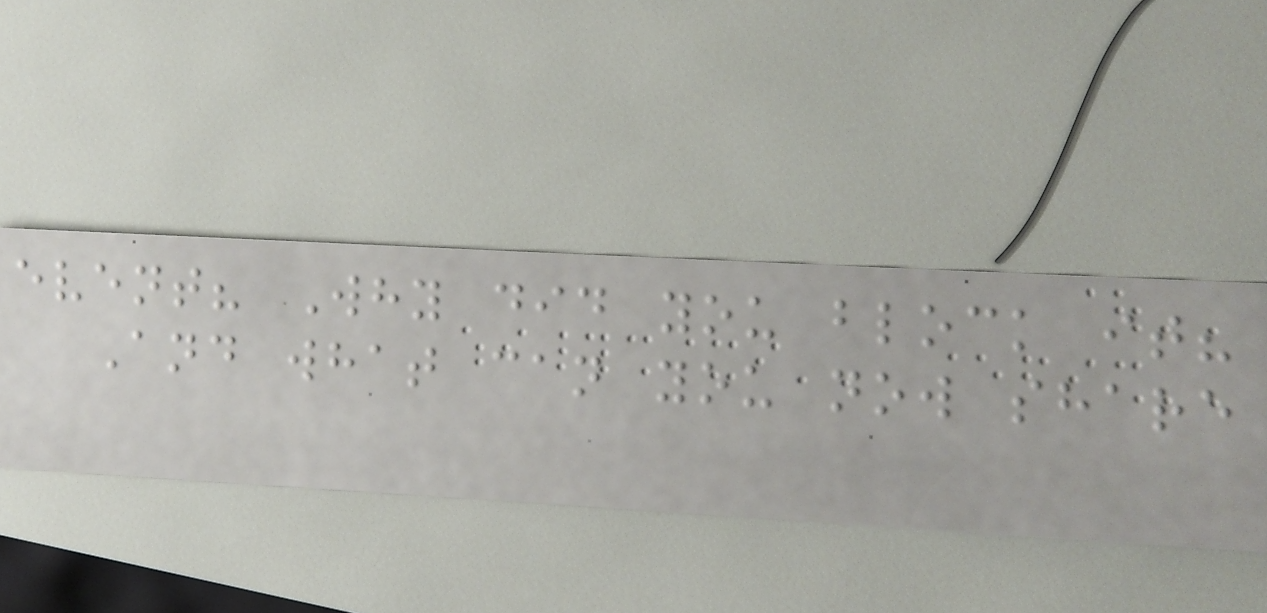event? Why did you block it?
And what can you now share
